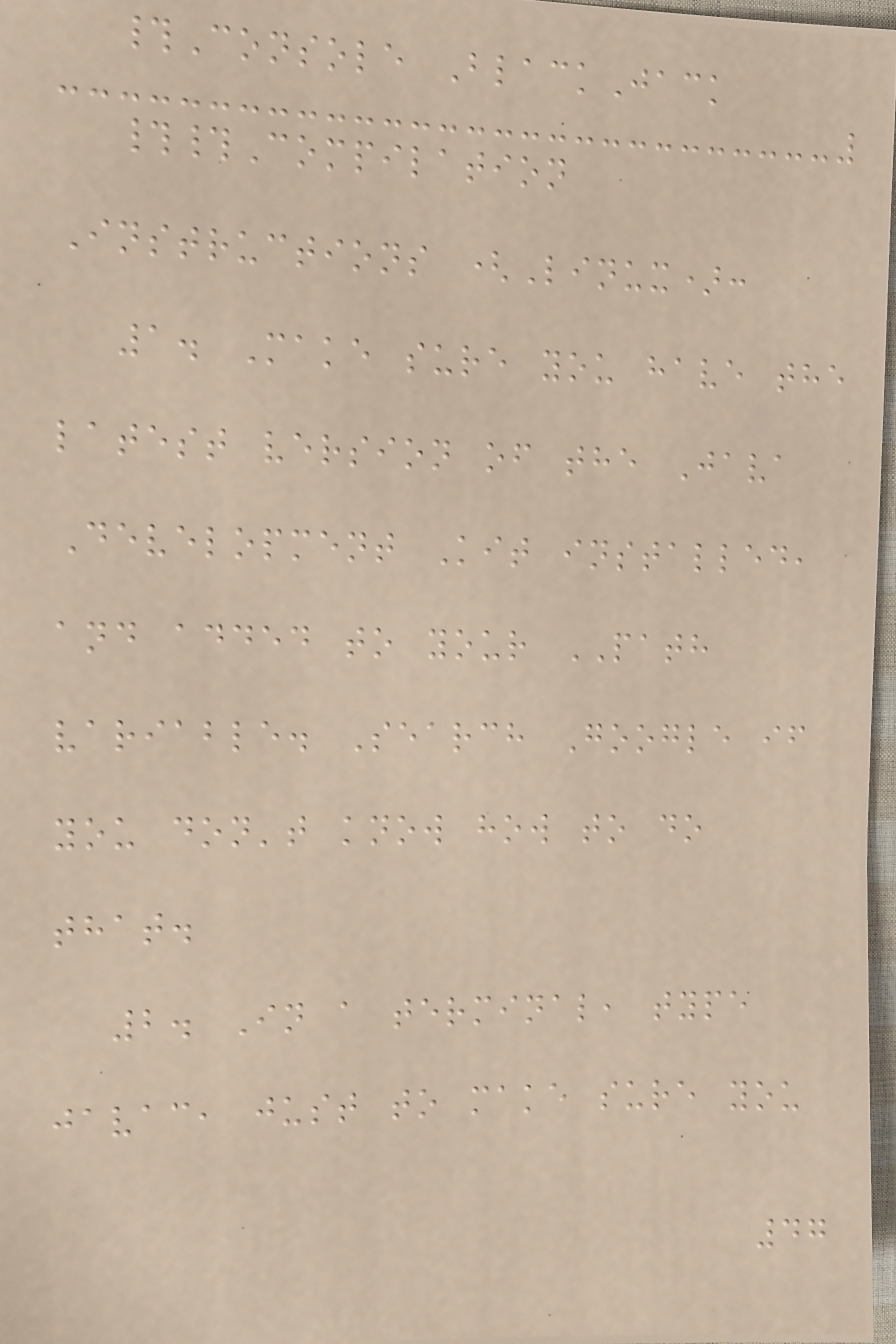#Console BlackJack
##Compilation
Instructions (Linux):
1. Make sure you have the
latest version of the Java
Development Kit installed,
and added to your PATH
variable. Search Google if
you don't know how to do
that.
2. In a terminal, type
javac, just to make sure you
47
